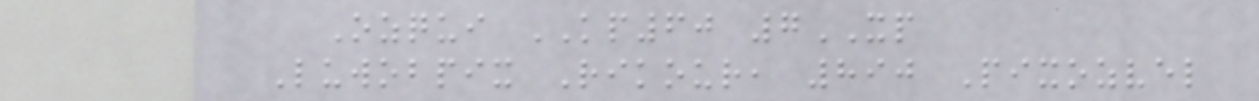Ozqui KP60 7XP
Luwobpix Rikour, 890 Pixozvel
